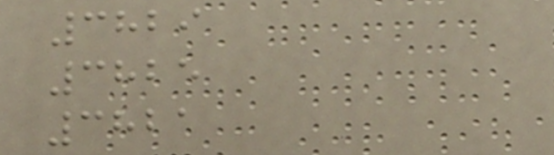3829
3825
3821
